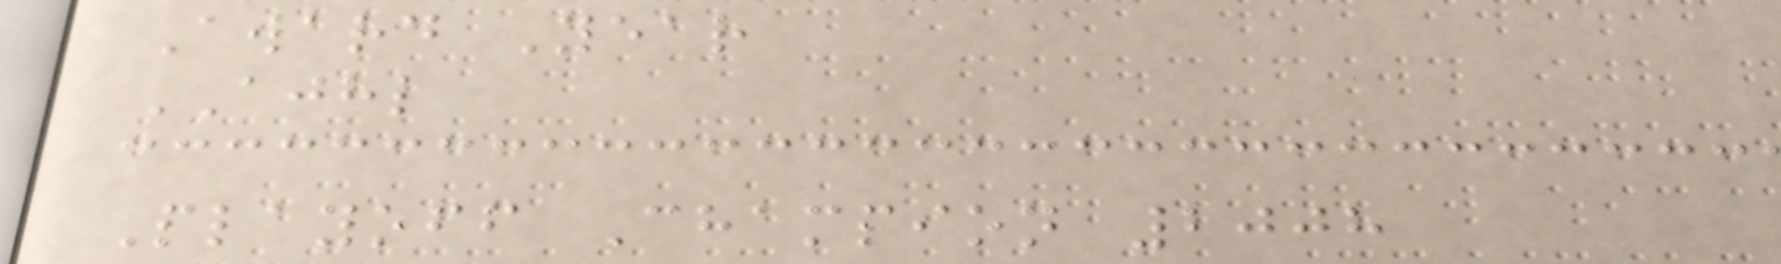Award Year
AJHL
Playoff Champion 2008
